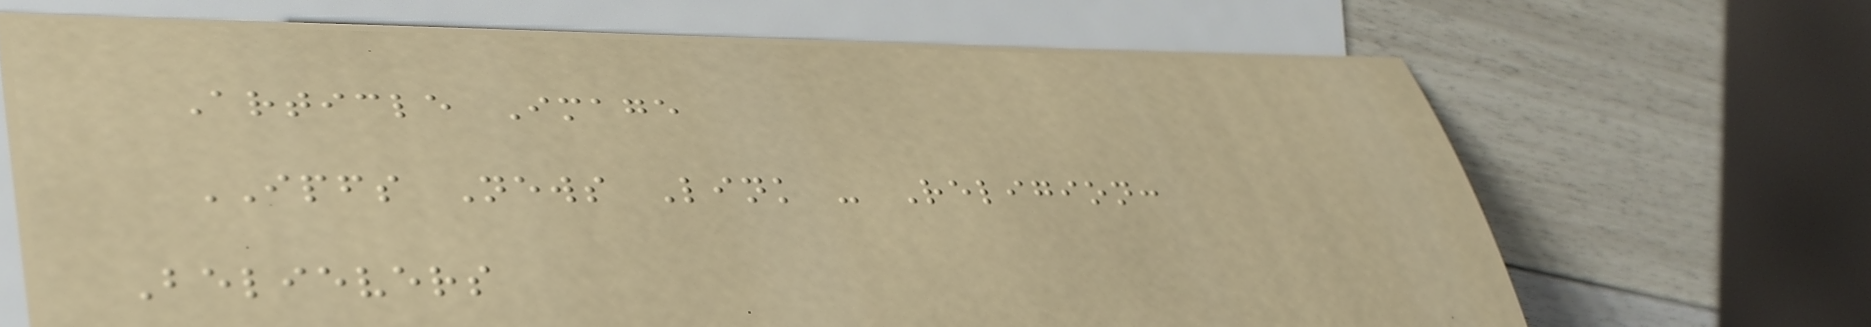Article Image
IPFS News Link - Religion:
Believers
